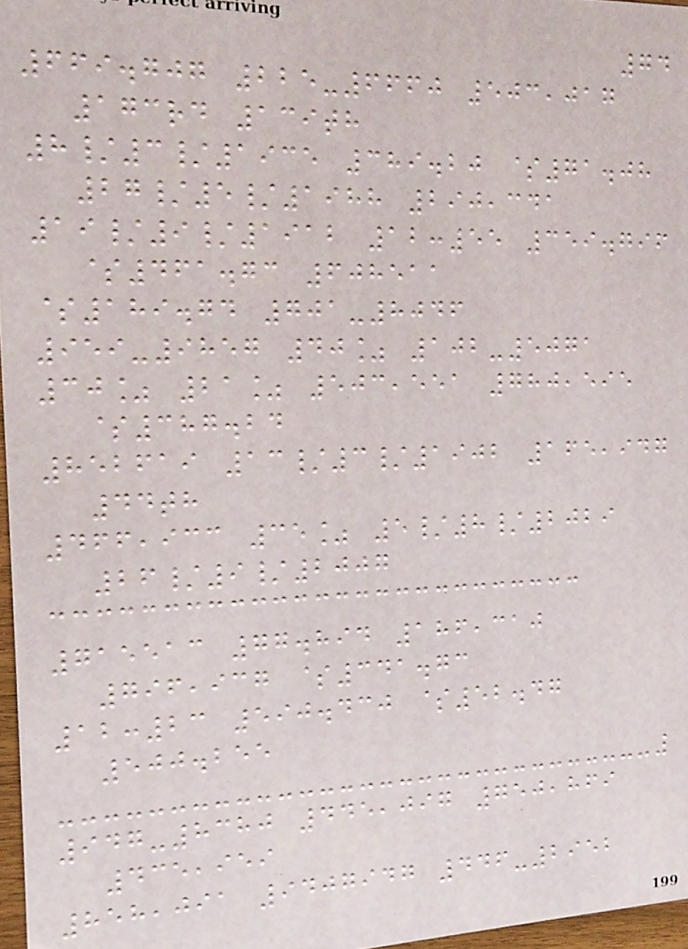74
669.707 225-6660 503,017
173rd 139th
8/3/1935 389.20 $71.08
27/5/1988 290,341
19/9/1912 12:55 359.796
$461.73 608511
$189.74 701-8046
959-9857 40% 102-5071
30% 21% 503,551 780,595
$387.24
852619 13/3/1902 165,947
44th
466,933 35% 5/8/2029
26/9/2007
715513 77.894 186,310
796,937 $341.73
12:23 590.430 $52.47
500.255
947-8380 445,097 750,869
435,959
858,091 9407947 446-2952
